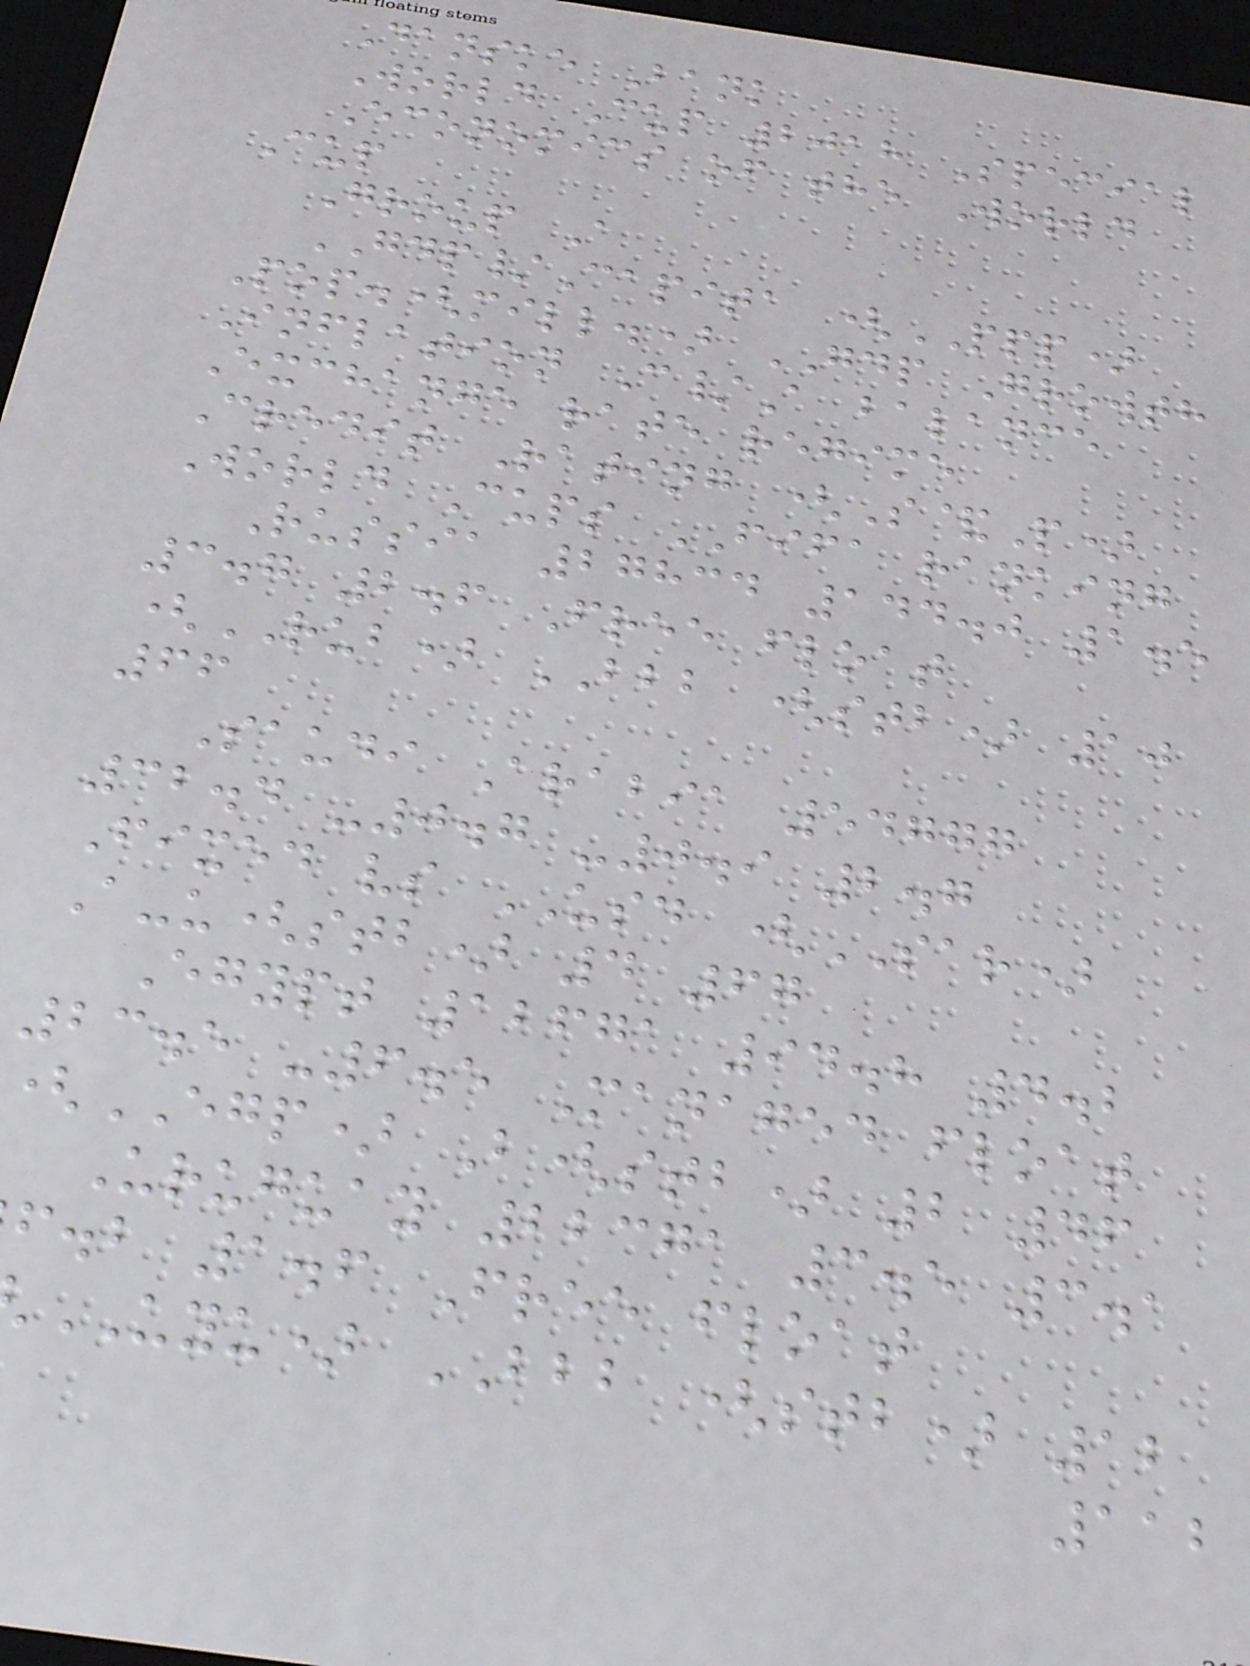Danske Bank
World Cup 2018 Special
Economics of the World
Cup
Group A
GDP/Capita (PPP)
Pop.(mill.) GDP Growth
Inflation C/A balance
Exchange rate regime
Credit Rating (S&P)
World Cups FIFA ranking
Russia 27834 144.0 1.5
3.7 2.6 Free float
(RUB) BBB (stb) 10
66
Saudi Arabia 54777
32.4 -0.7 -0.9 2.7
Fixed vs USD (SAR)
A-u(stb) 4 67
Egypt 12671 94.8 4.2
23.5 -6.5 Managed float
(EGP) B(stb) 2 46
Uruguay 22371 3.5 3.1
f.b 1.6 Free float
UYU) BBB (stb) 12
112
